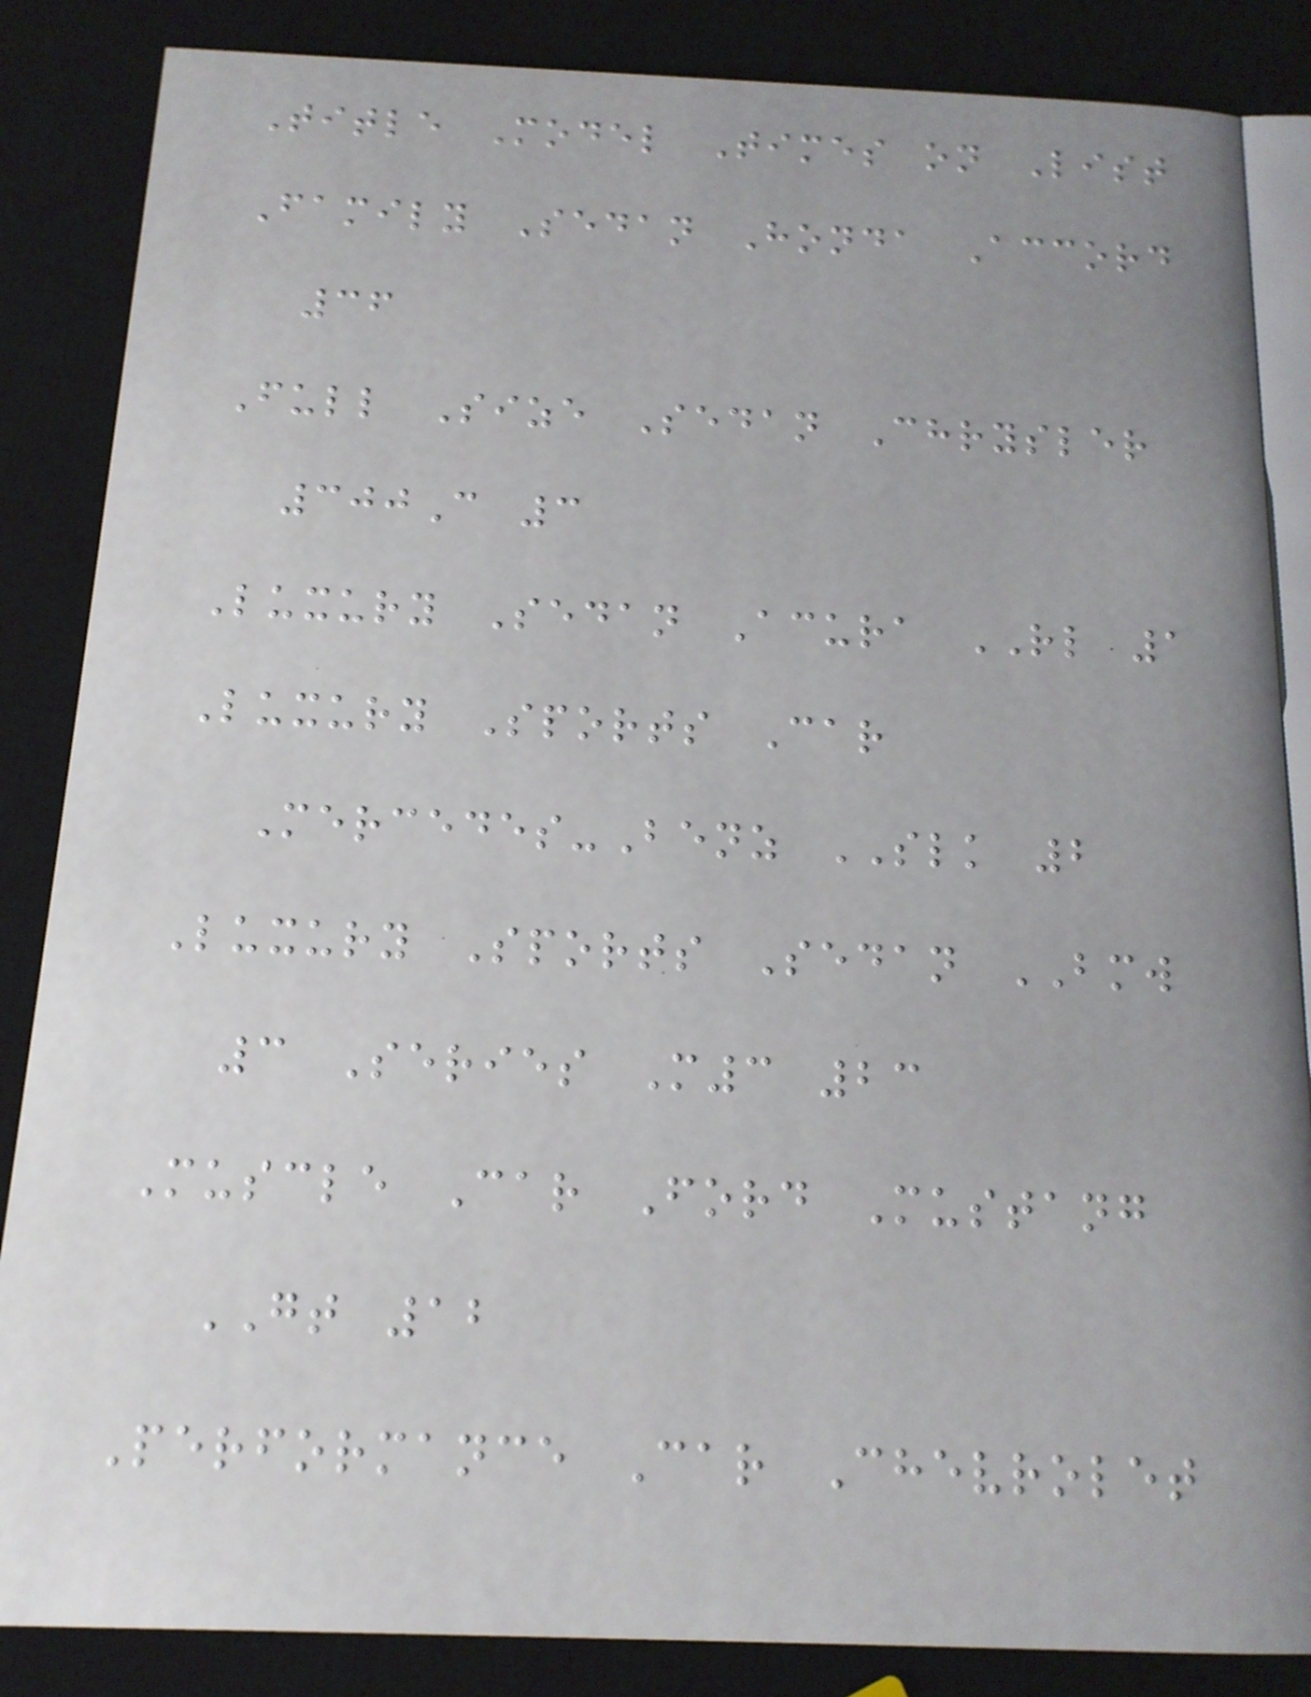Title Model Times on List
Family Sedan Honda Accord
36
Full Size Sedan Chrysler
300C 3
Luxury Sedan Acura RL 1
Luxury Sports Car
Mercedes-Benz SLK 2
Luxury Sports Sedan BMW
3 Series M3 23
Muscle Car Ford Mustang
GT 12
Performance Car Chevrolet
